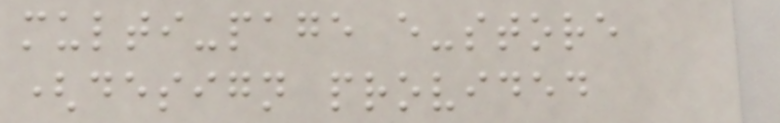multi-page e-store
(design provided
